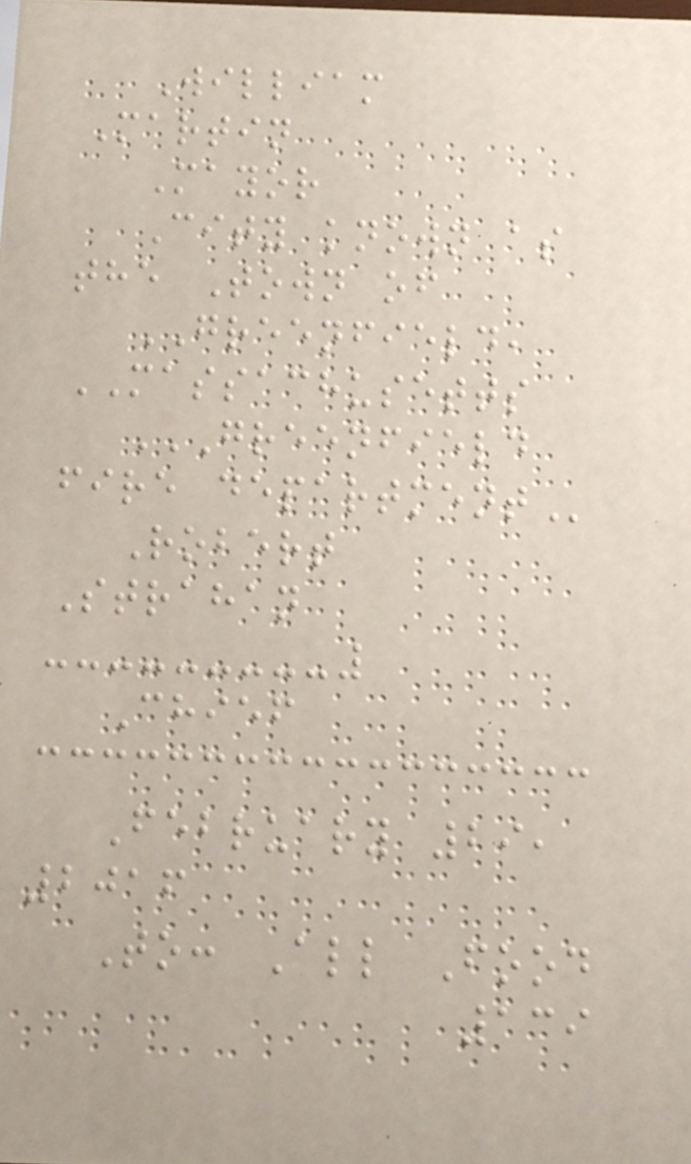William
Martin
Mayor
City known as
the Town of
GREENFIELD,
MASSACHUSETTS
GREENFIELD
FIRE DEPARTMENT
Robert
Strahan
Chief
February 29,
2016
To: All Food
139
